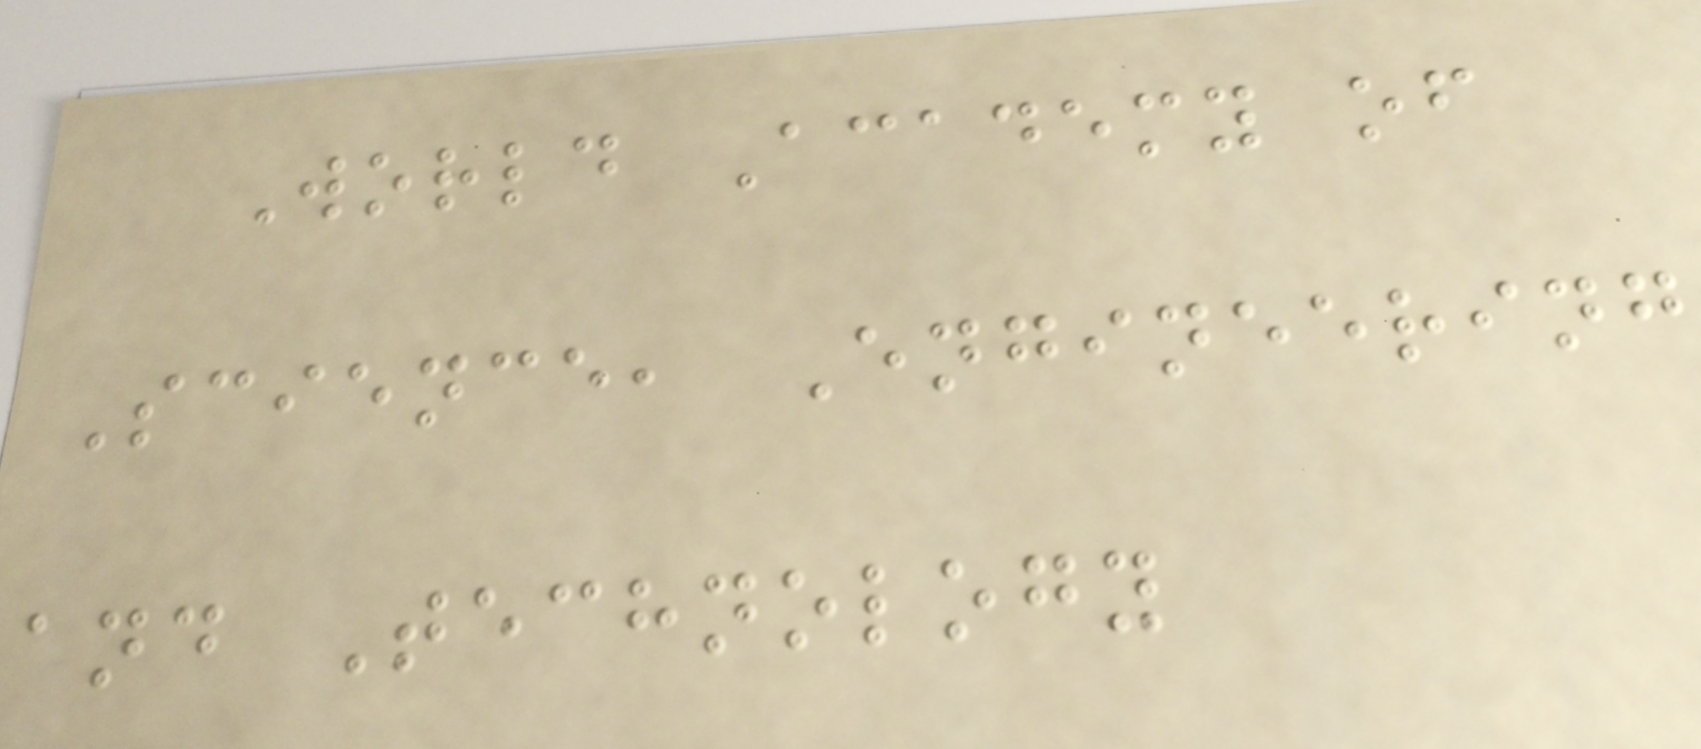World Academy of
Science, Engineering
and Technology
